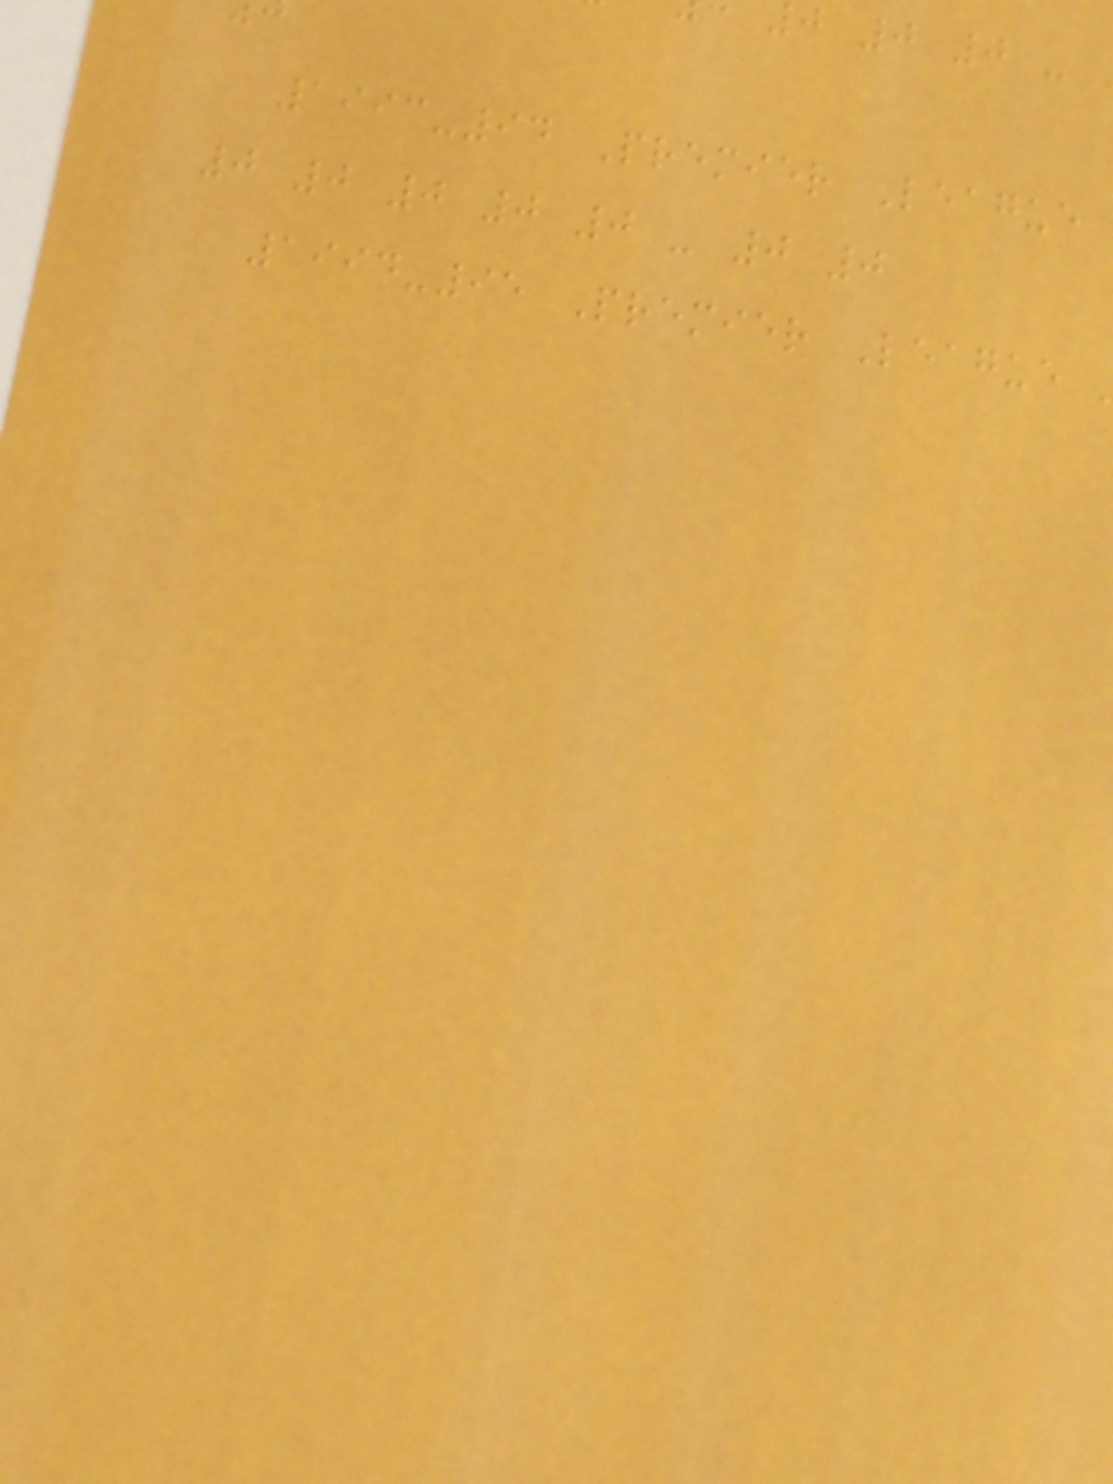j 0 0 -
1993-94 Premier League
0 0 0 0 0 - 0 0
1994-95 Premier League
